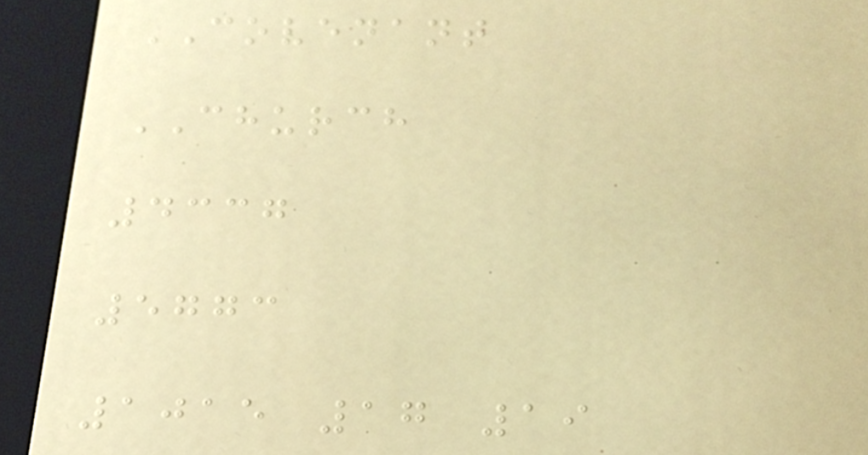COVENANT
CHURCH
4337
5773
1015 17 19
